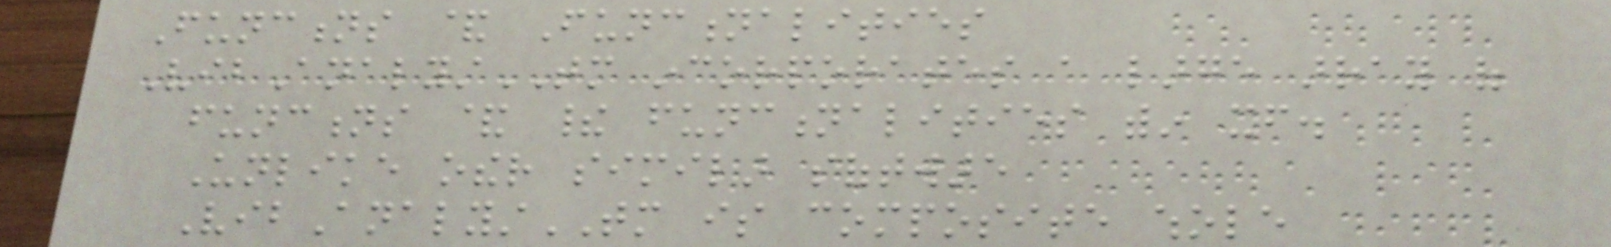Functions & Functionalities
VibAnalystTM incorporates a large array of
functions & their functionalities within itself.
Unlike other similar software
VibAnalystTM is composite whole
